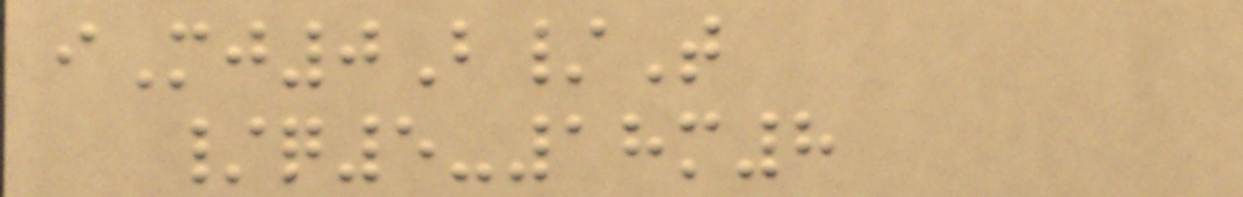iMj0B/T
/q5-18m8
